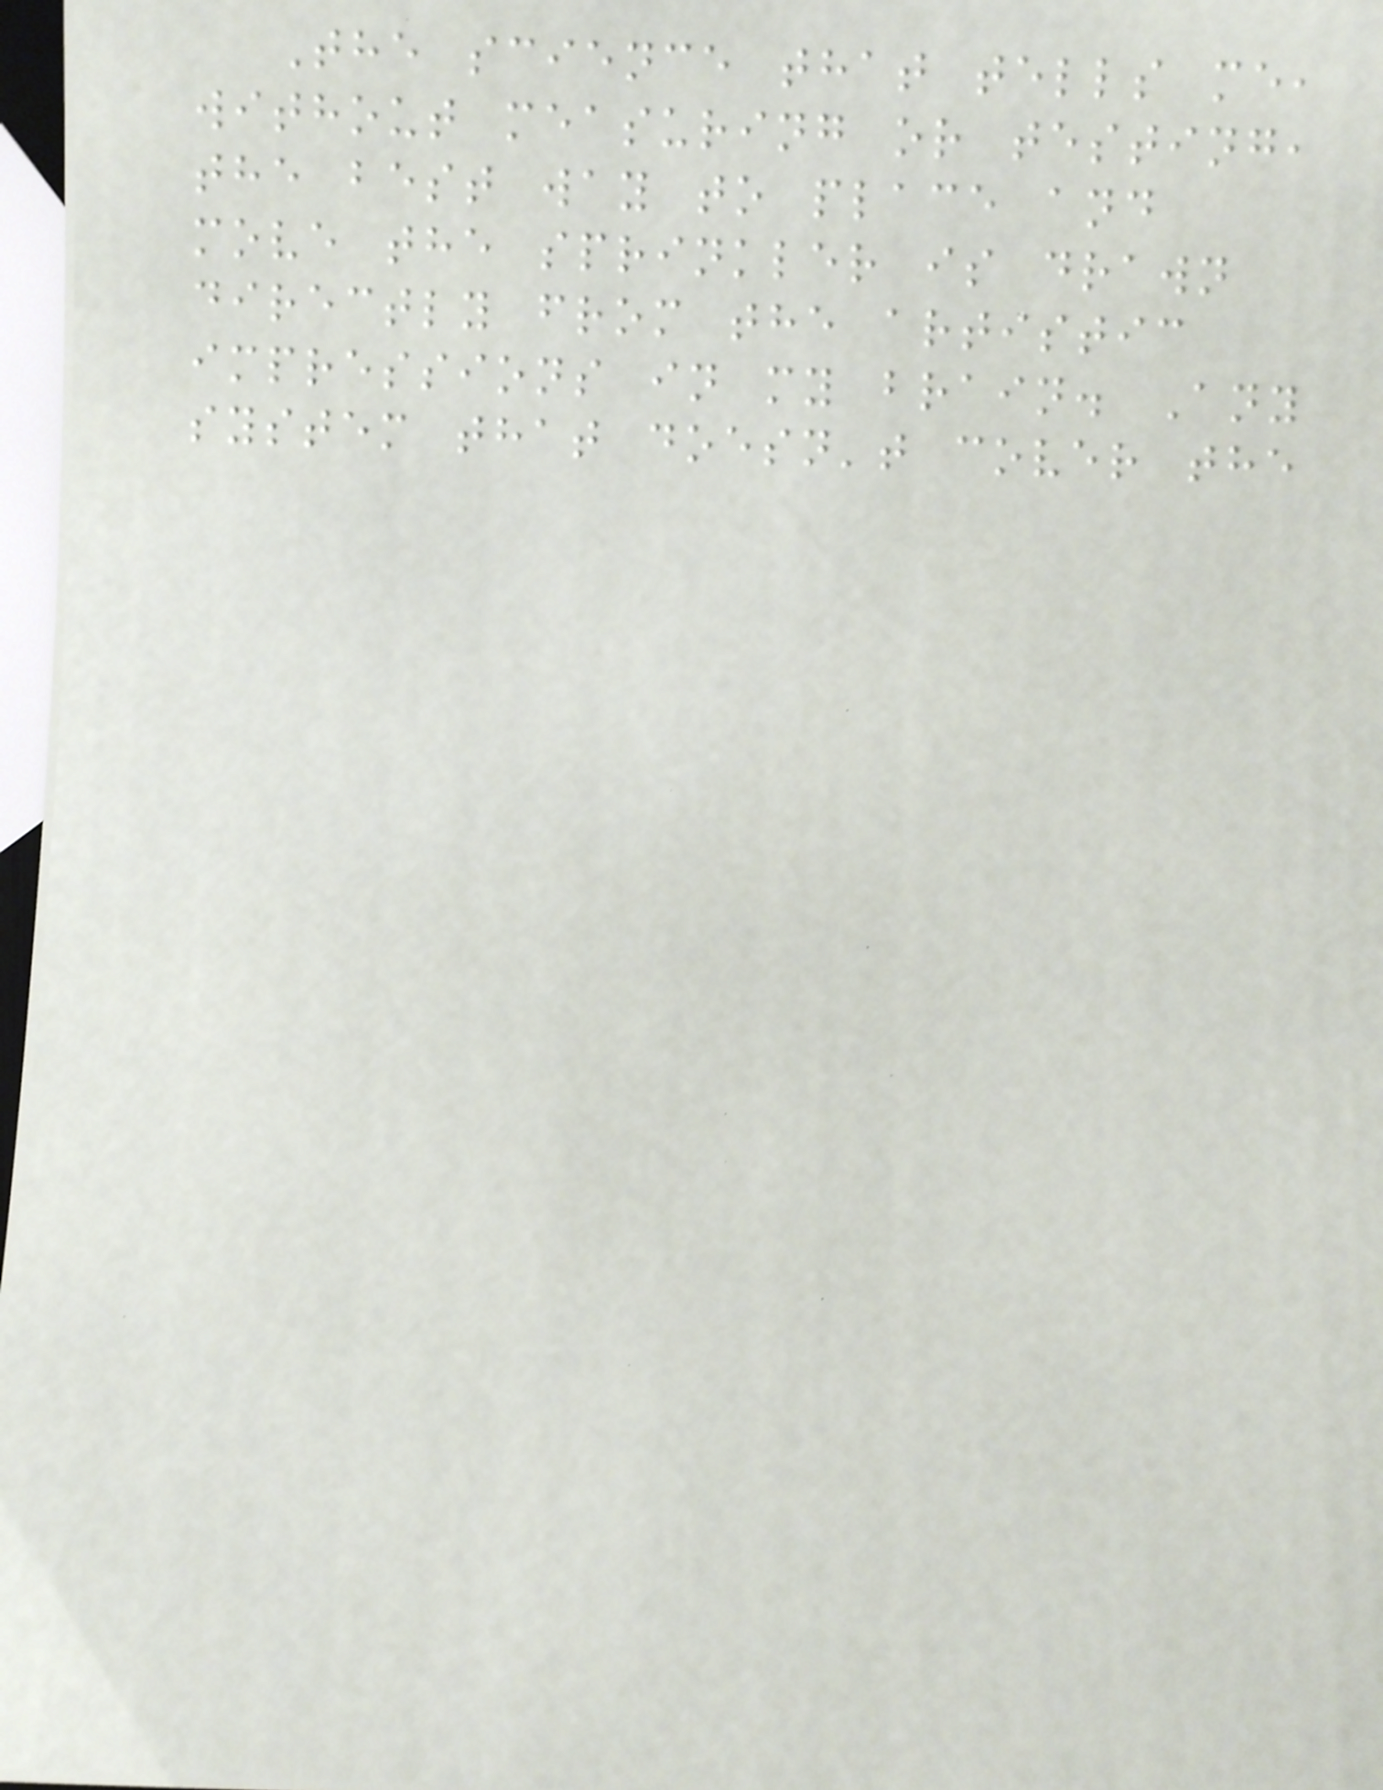The science that tells me,
without measuring or testing,
the best way to place and
move the sprinkler is drawn
directly from the artistic
impressions in my brain. Any
system that doesn't cover the
